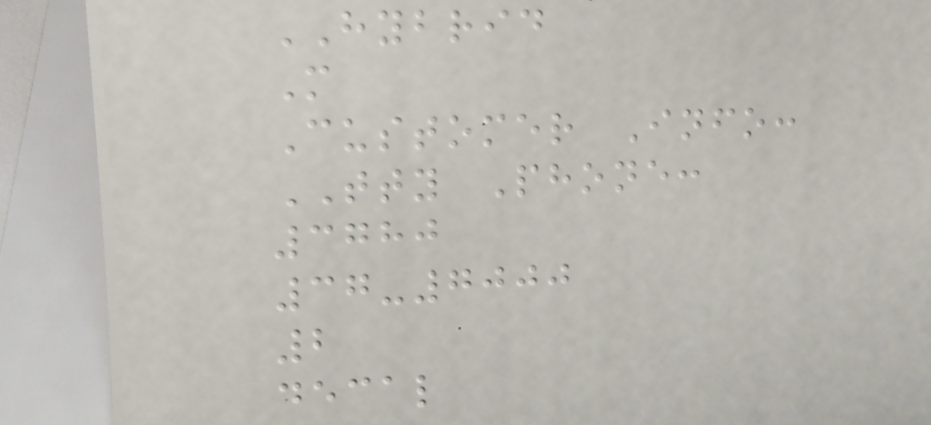HYBRID
M
Customer Info:
TTY Phone:
3780
37-7000
2
decal
